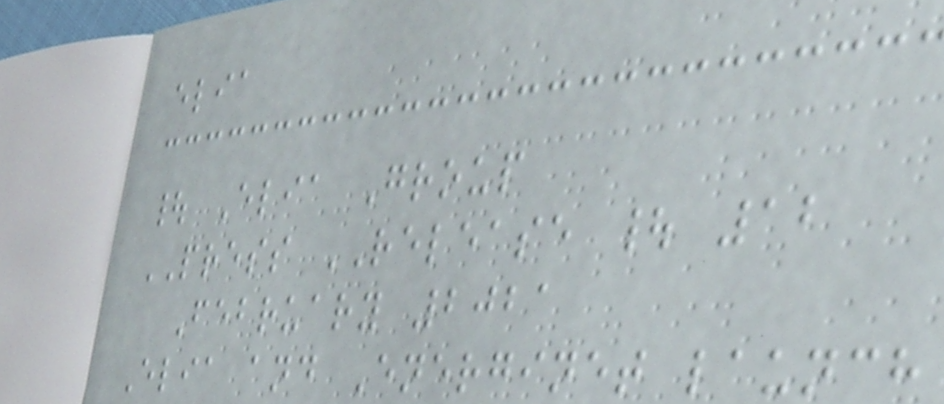elia
| Elia Group
PRESS RELEASE | 12
February 2021
Elia and Energinet launch
